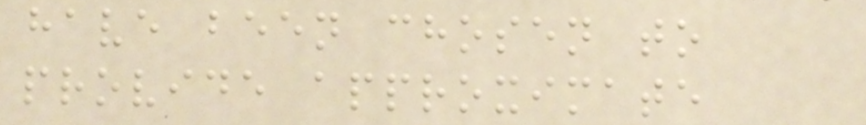have been chosen to
provide approximate
